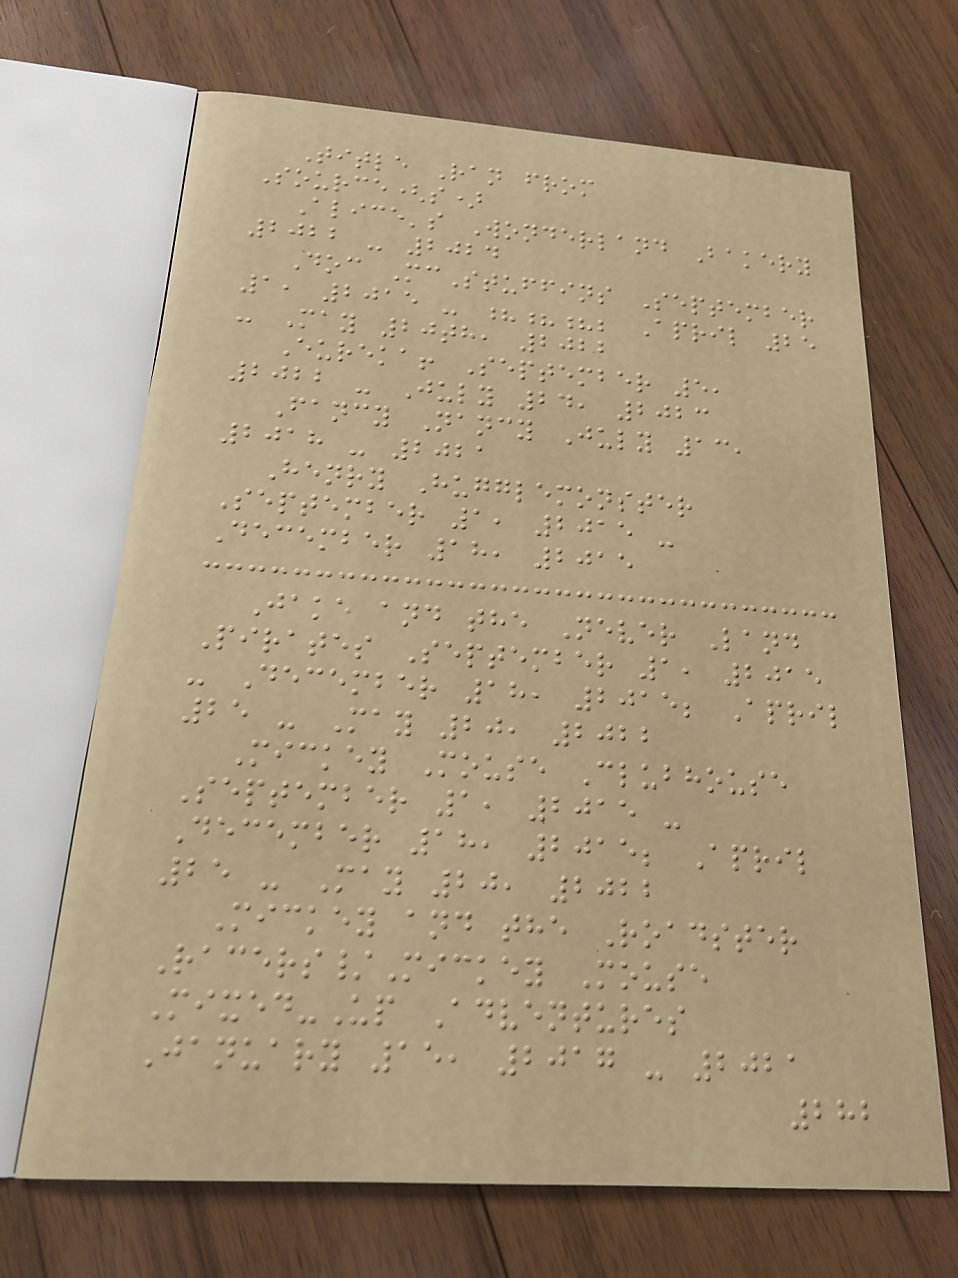Title Ran from
Source(s)
Alice's Wonderland Bakery
2022 - 2024
Doc McStuffins September
1, 2015 - ???; April 25
- May 20th, 2022
Eureka! September 5,
2022 - July 24, 2023
Fancy Nancy July 13,
2018 - 2021
Henry Hugglemonster
September 1, 2015 -
December 18, 2015
Jake and the Never Land
Pirates September 1, 2015
- December 18, 2015; April
25 - May 20, 2022
Mickey Mouse Clubhouse
September 1, 2015 -
December 18, 2015; April
25 - May 20, 2022
Mickey and the Roadster
Racers/Mickey Mouse
Mixed-Up Adventures
January 15, 2017 - 2021
282
